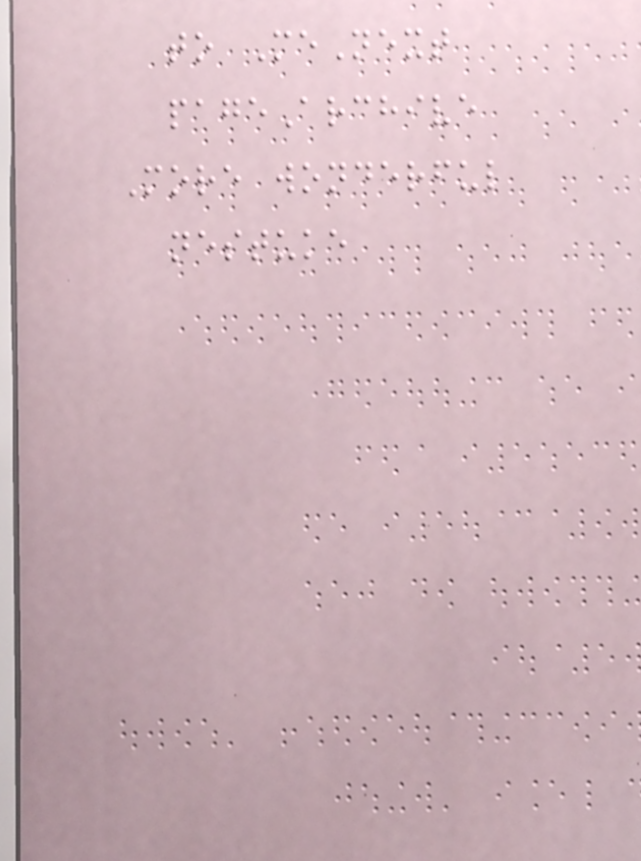to MeNext
pageArchive
More wonderful
nestuke
